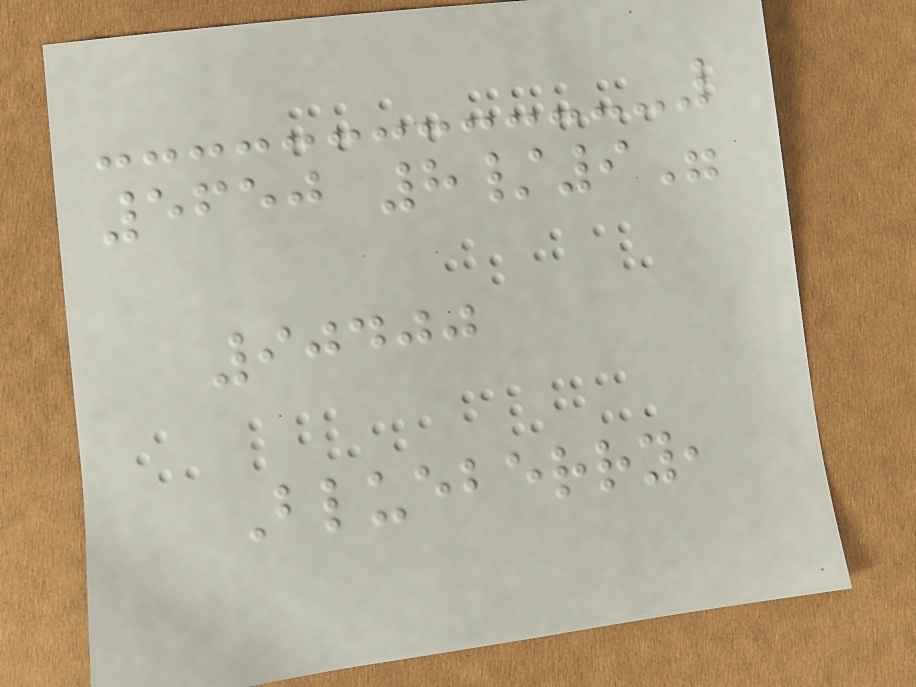5650 8/9"
90400
Blueberry,
